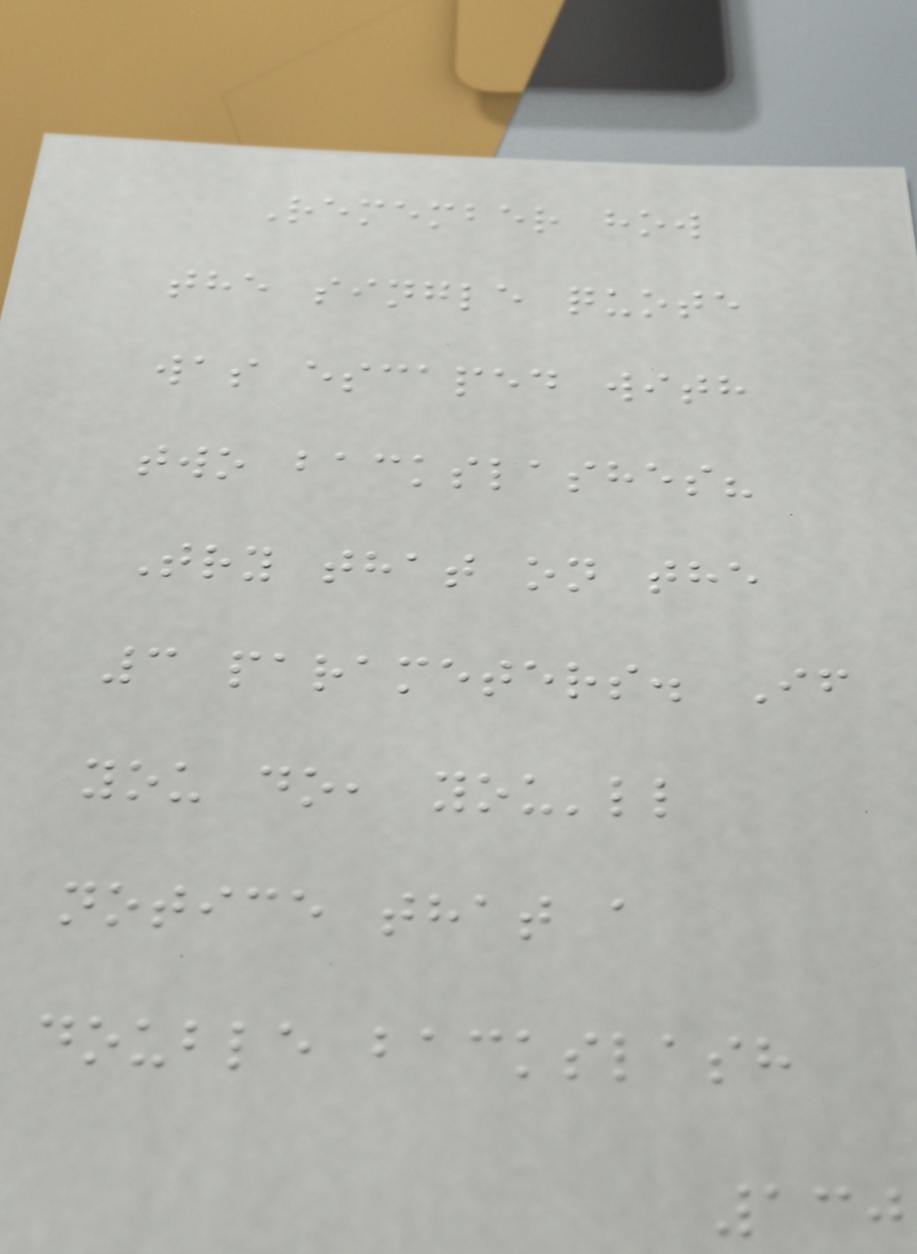Remember how
the single quote
was escaped with
two backslashes?
Try that on the
3 parameters. If
you do, you'll
notice that a
double backslash
130
